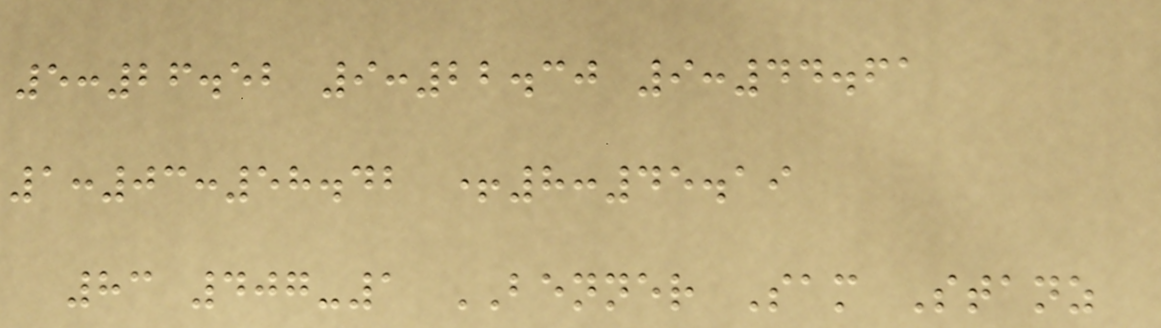5:26.52 9:22.30 9:44.61
1:03:58.42 +8:45.19
83 407-1 BENNER Sam Stanz
